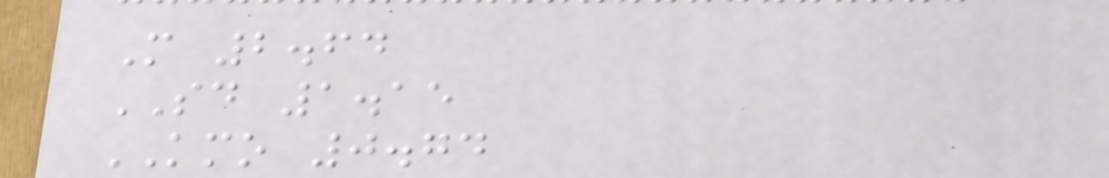M 2.64
SD 1.15
KMO 0.74
